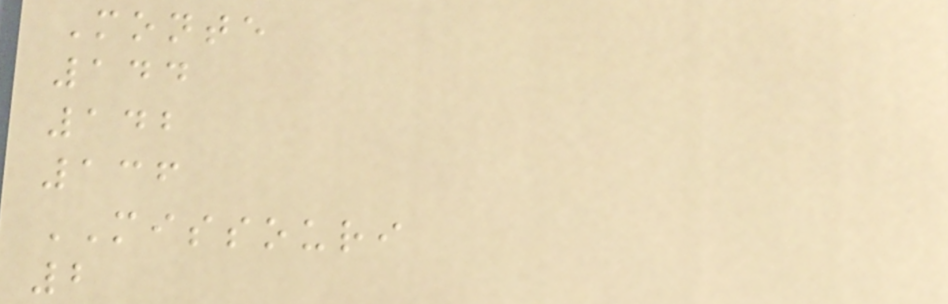Monte
144
142
136
MISSOURI
2
